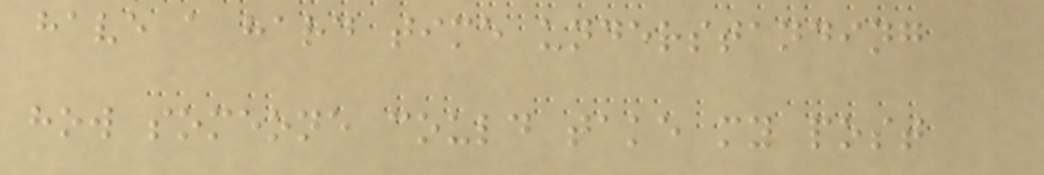have a hard time understanding
how someone could take my post
